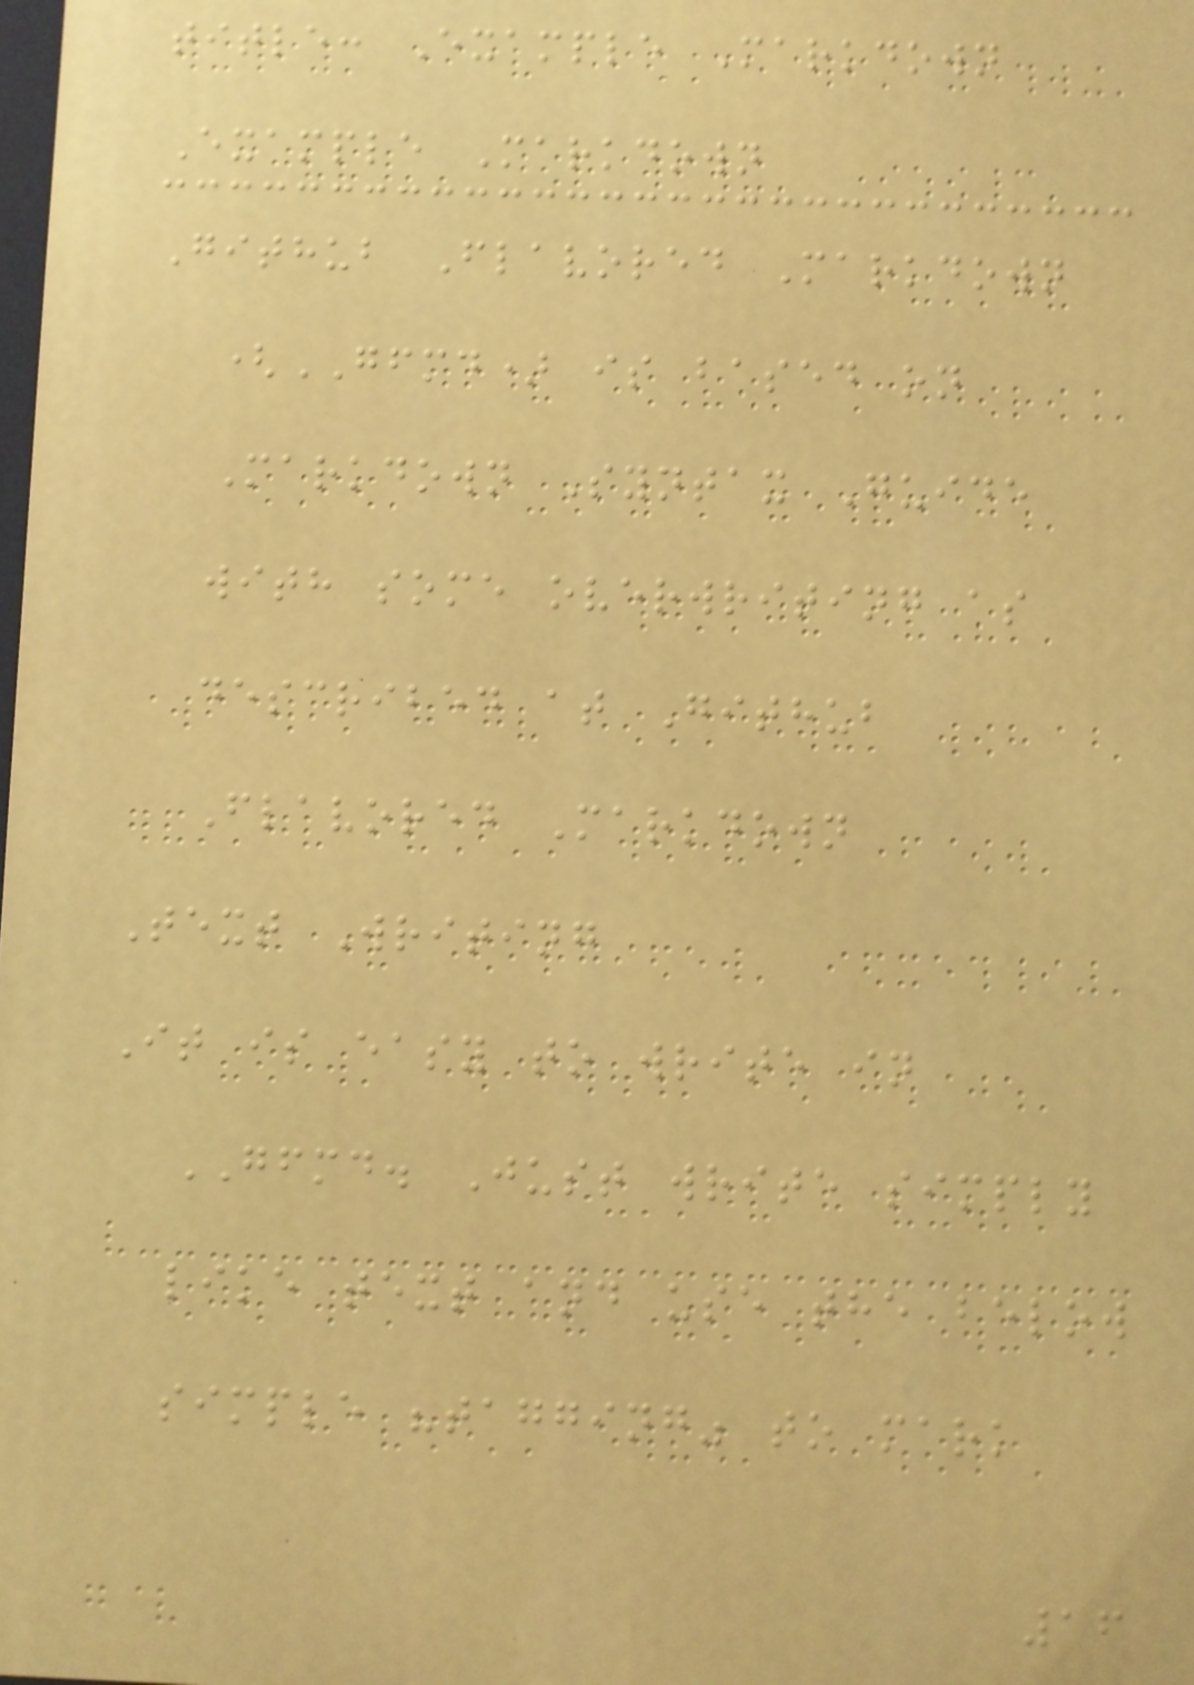title: Example Markdown
Example Markdown
Github Flavored Markdown
(GFMD) is based on
Markdown Syntax Guide
with some overwriting as
described at Github
Flavored Markdown
Text Writing
It is easy to write in
GFMD. Just write simply
like text and use the below
simple "tagging" to mark
16
